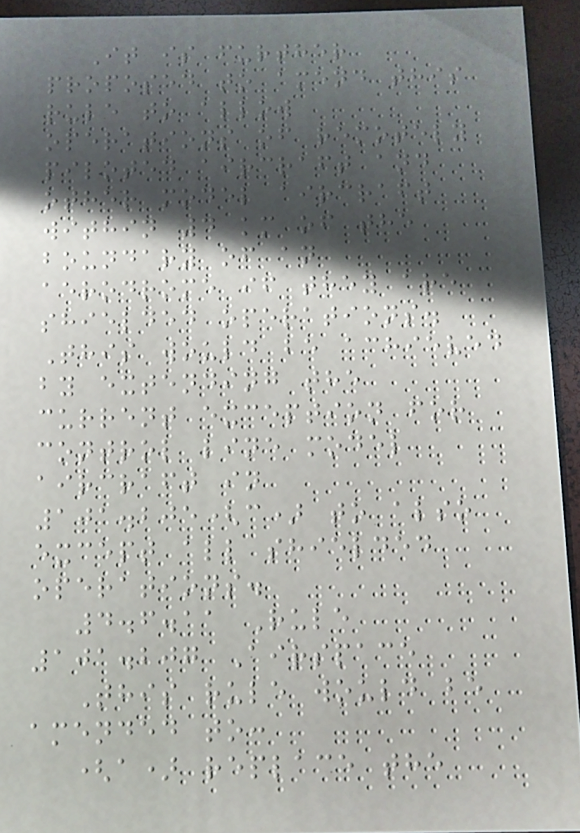It is further
proposed to amend this
rule to allow
operations of remotely
piloted aircraft and
other model aircraft
within 4 km of the
boundary of an
aerodrome if they are
shielded operations.
This would be achieved
by extending the
current exception for
control line model
aircraft in
101.205(c) to also
except all shielded
operations.
4.6.11 Rule
101.207 Airspace
This rule would be
amended to:
(a) replace the
